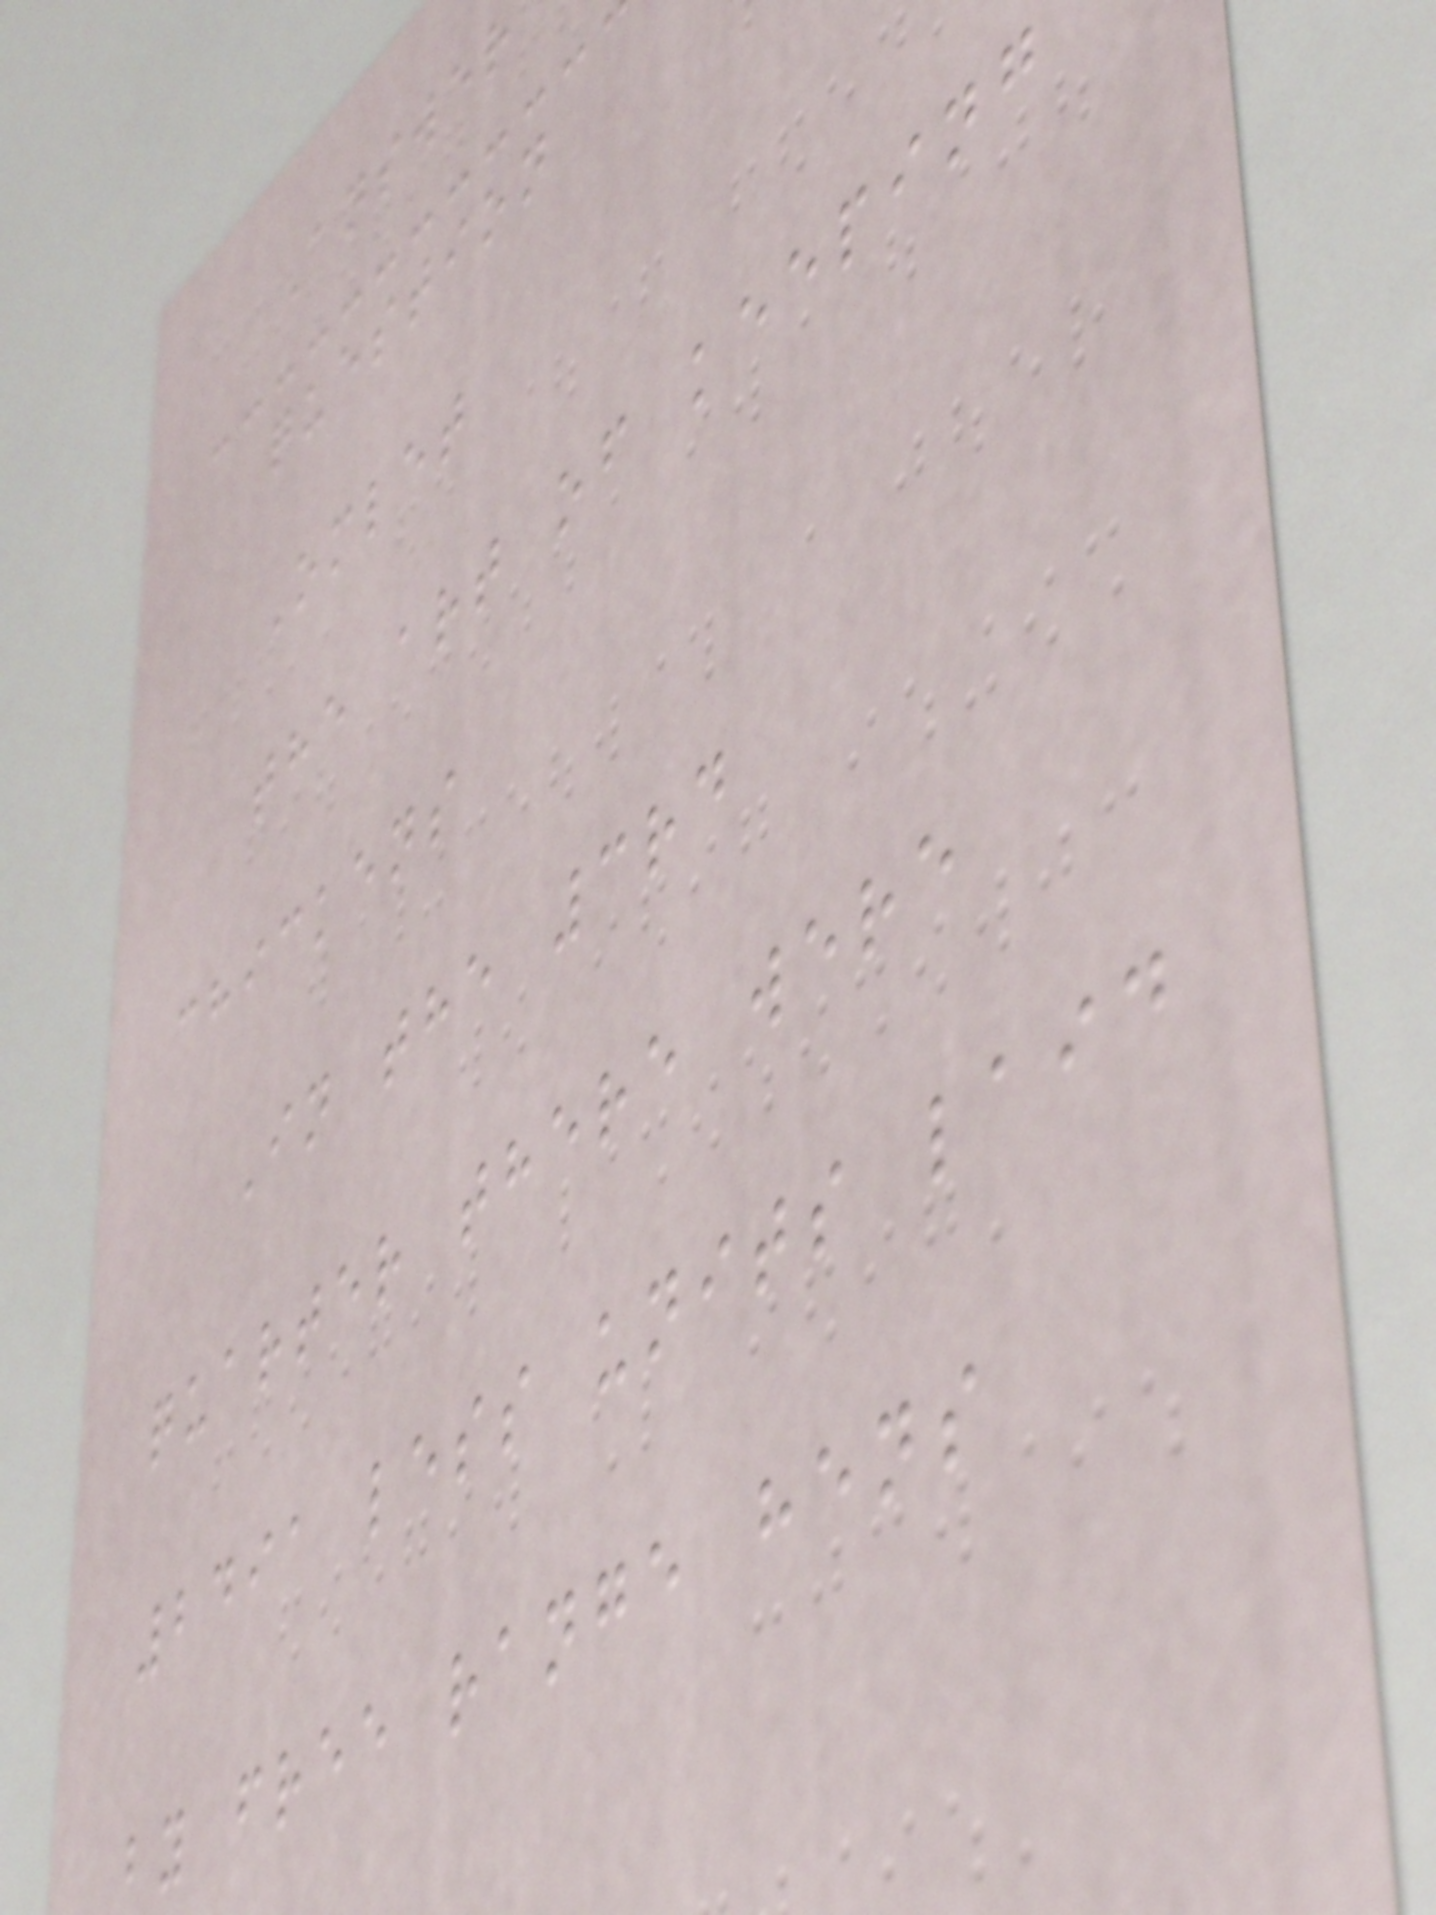Answer
question
Omlet
the art of keeping
chickens
In the 3rd
quarter there were
2491 less units laid
by free range hens
